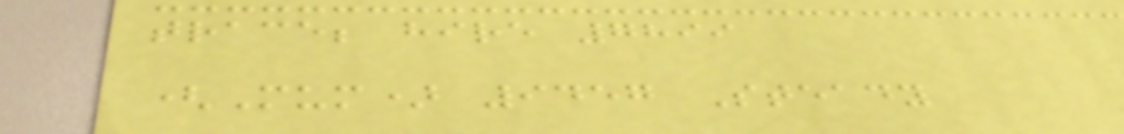trace; hire 7899
(Mum) 9457 Steady
